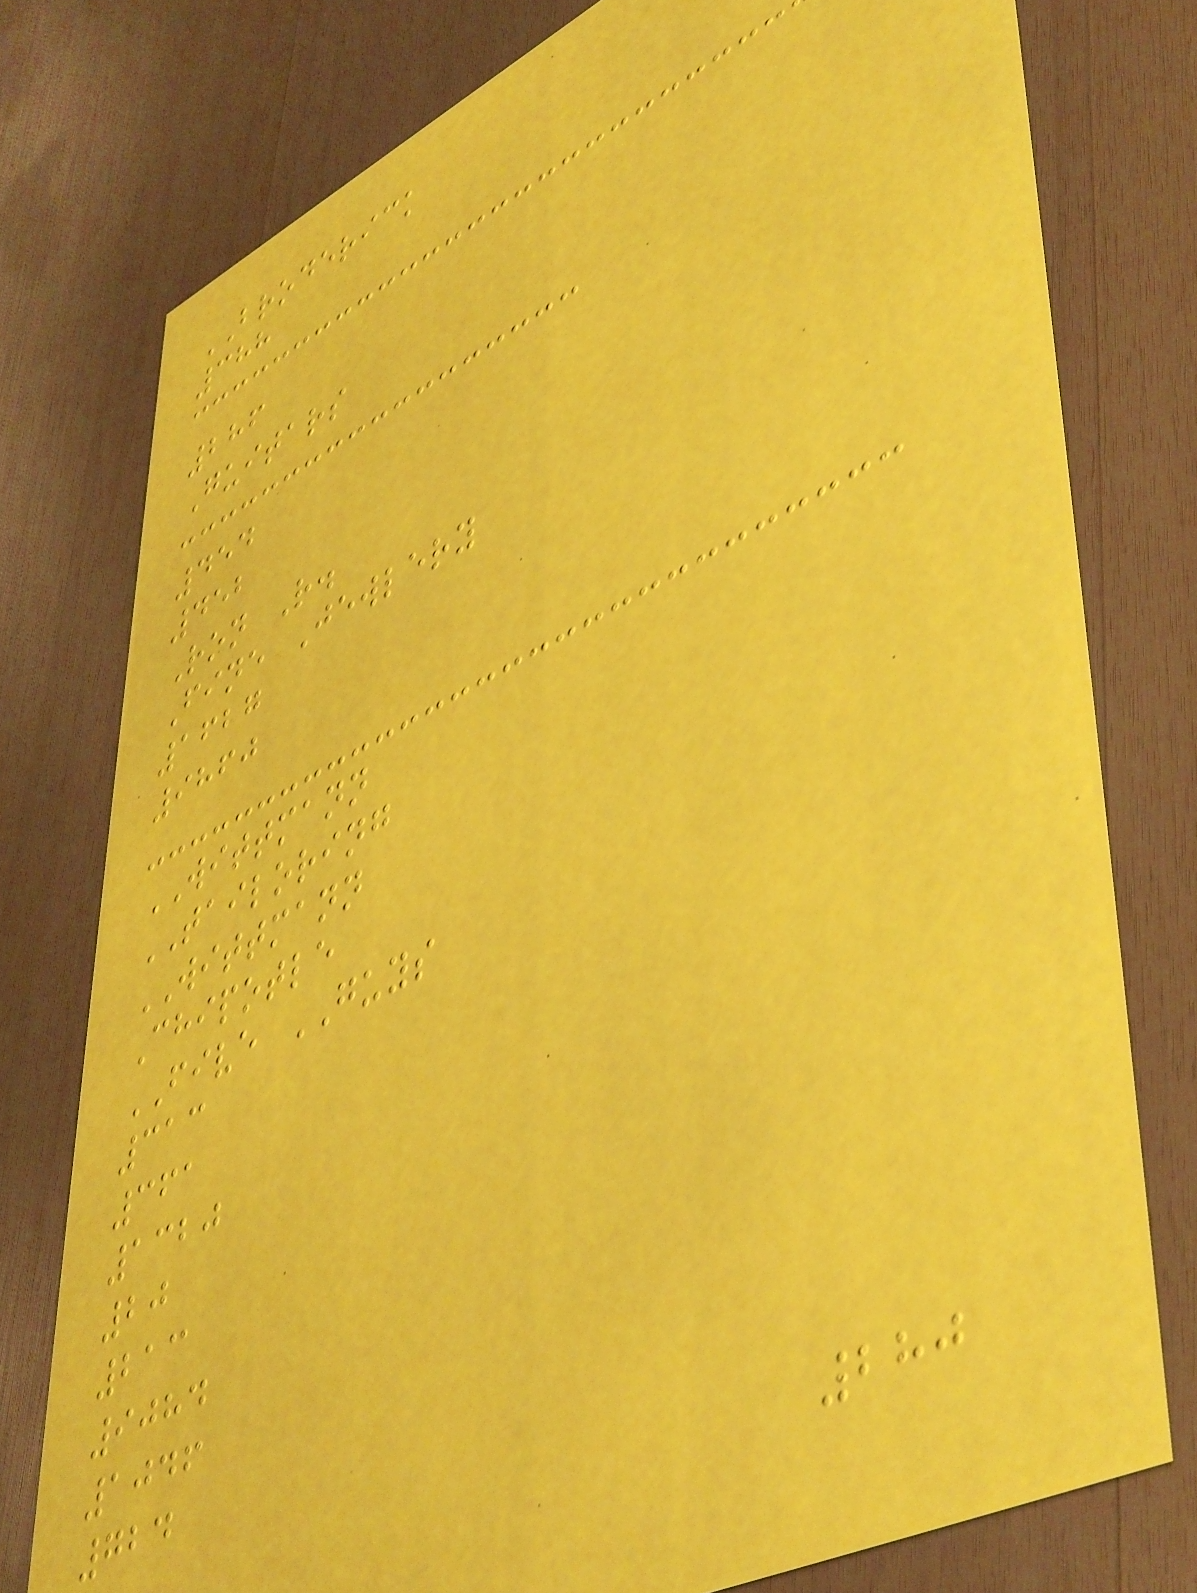BRODERICK
388
286
Guitars
454
452
Ron R.
Fine Jewlery
1627
9860
WITTMANN
TAILORING
WITTMANN
Chipotle
FIVE GUYS
313
361
1320
20
213
9084
1046
724
280
